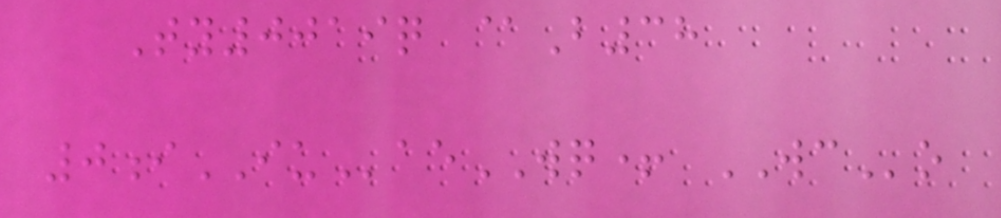Ty0019q @B38
0iIUaeWQ+ WCo
